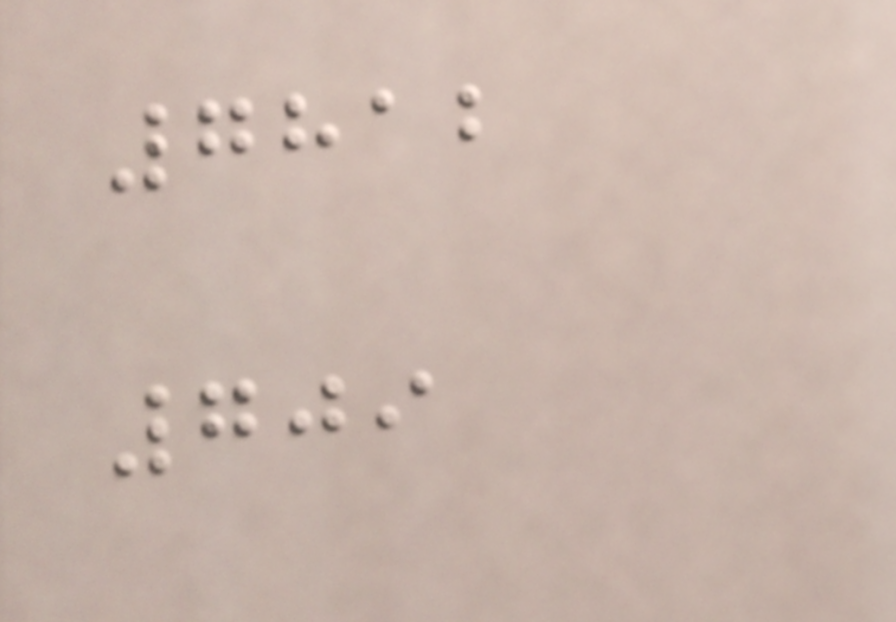7812
709
